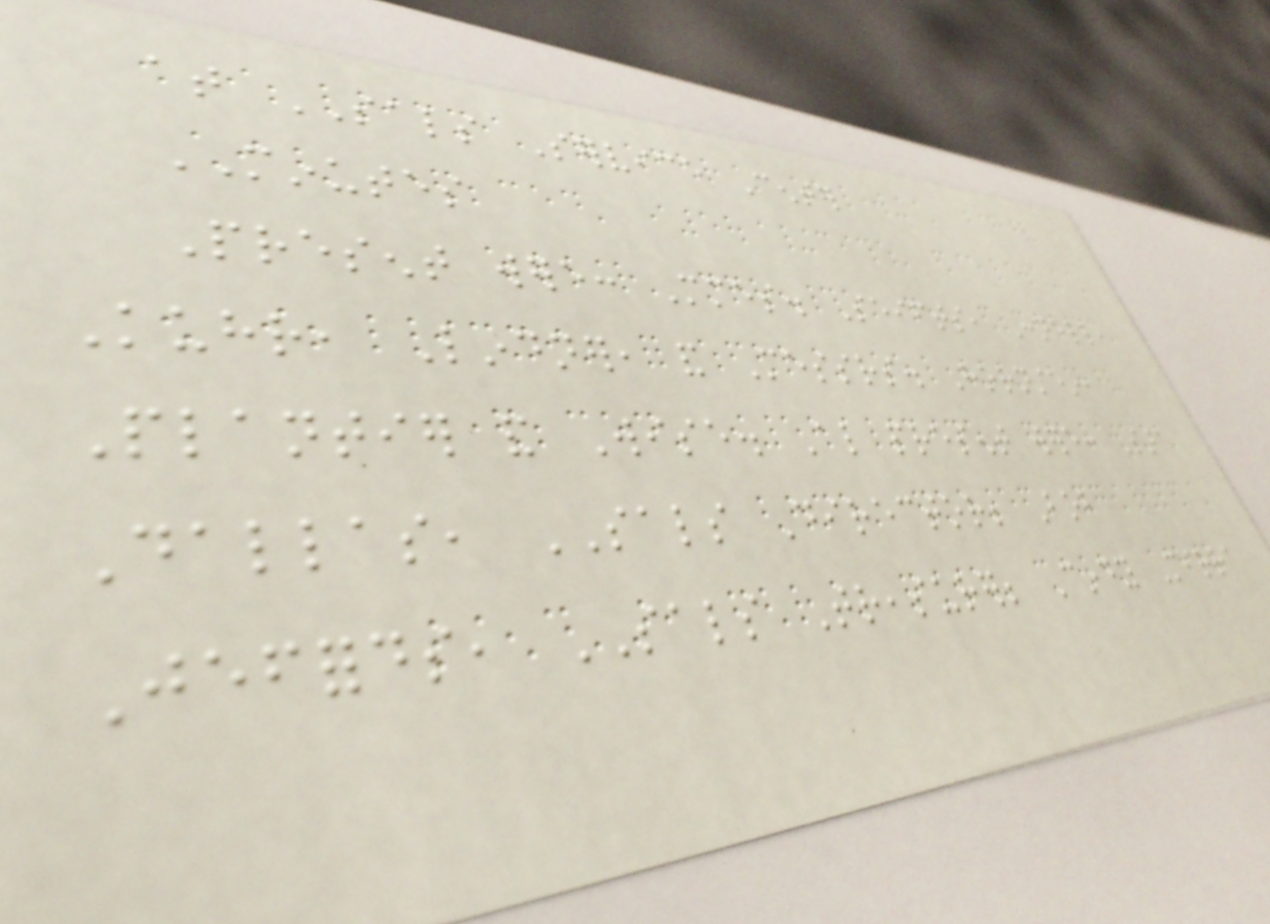at SALS Service Center
MINUTES
Present were: Mmes. Seifts, Connell,
Kuhr, Lindner, and Messrs. Hornstein,
Plantier and Wise. Also present were: Sara
Dallas, SALS Director; Bob
Jeffords, SALS Treasurer; Cindy Mirra
